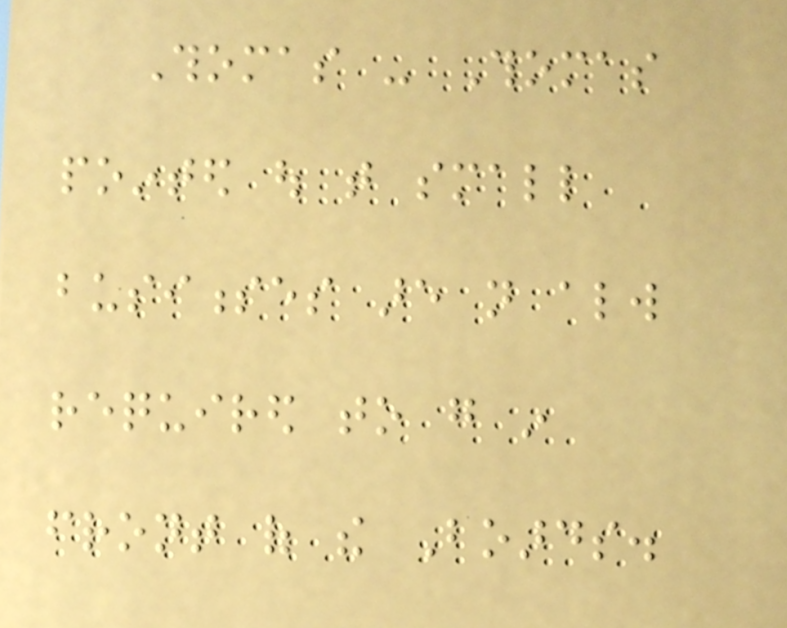Thomas - Thomas
pointed out that small
businesses are not always
required to go in
front of the Boards.
